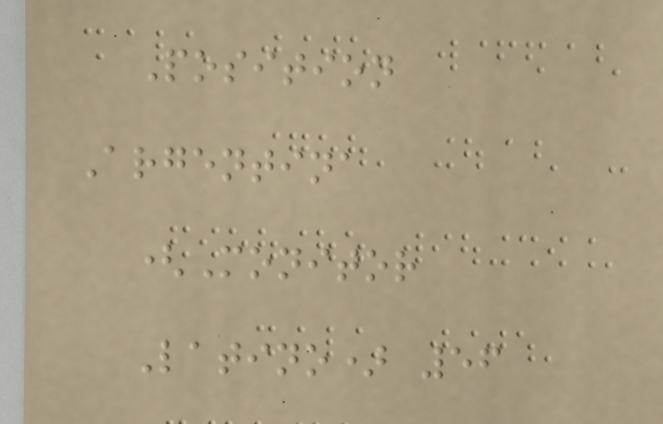Position
Argentina
(Monitor
Latino) 56
